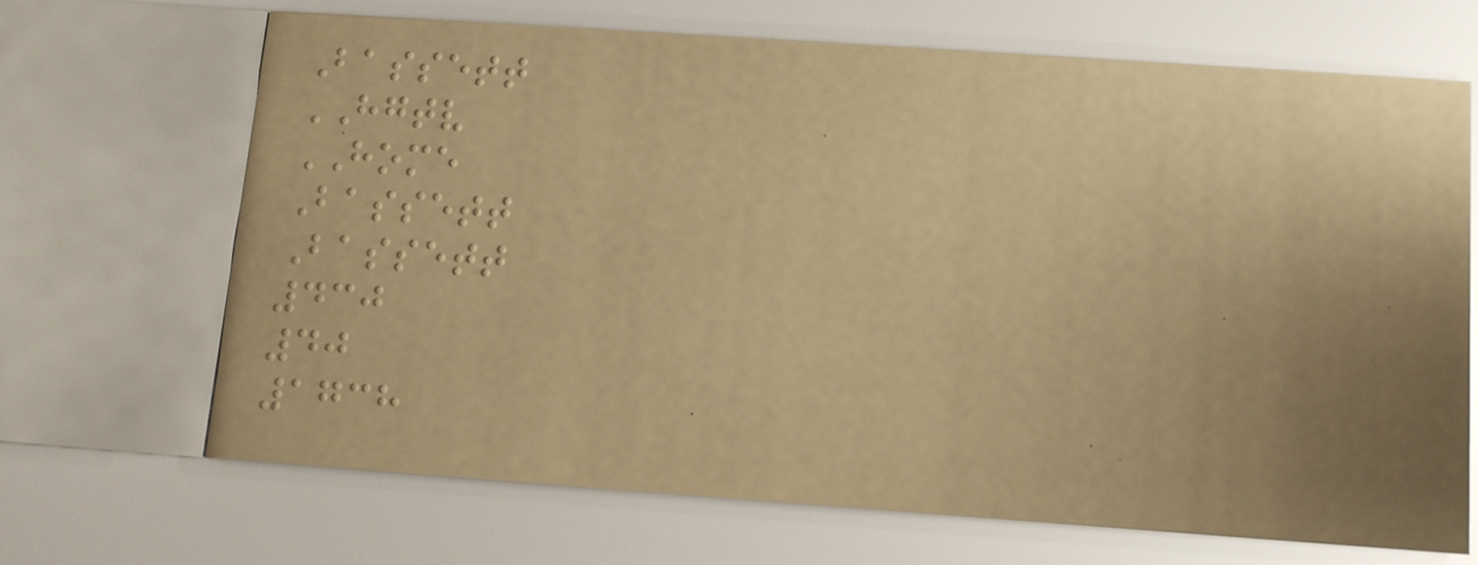Bassett
HGTV
HOME
Bassett
Bassett
430
40
1738
